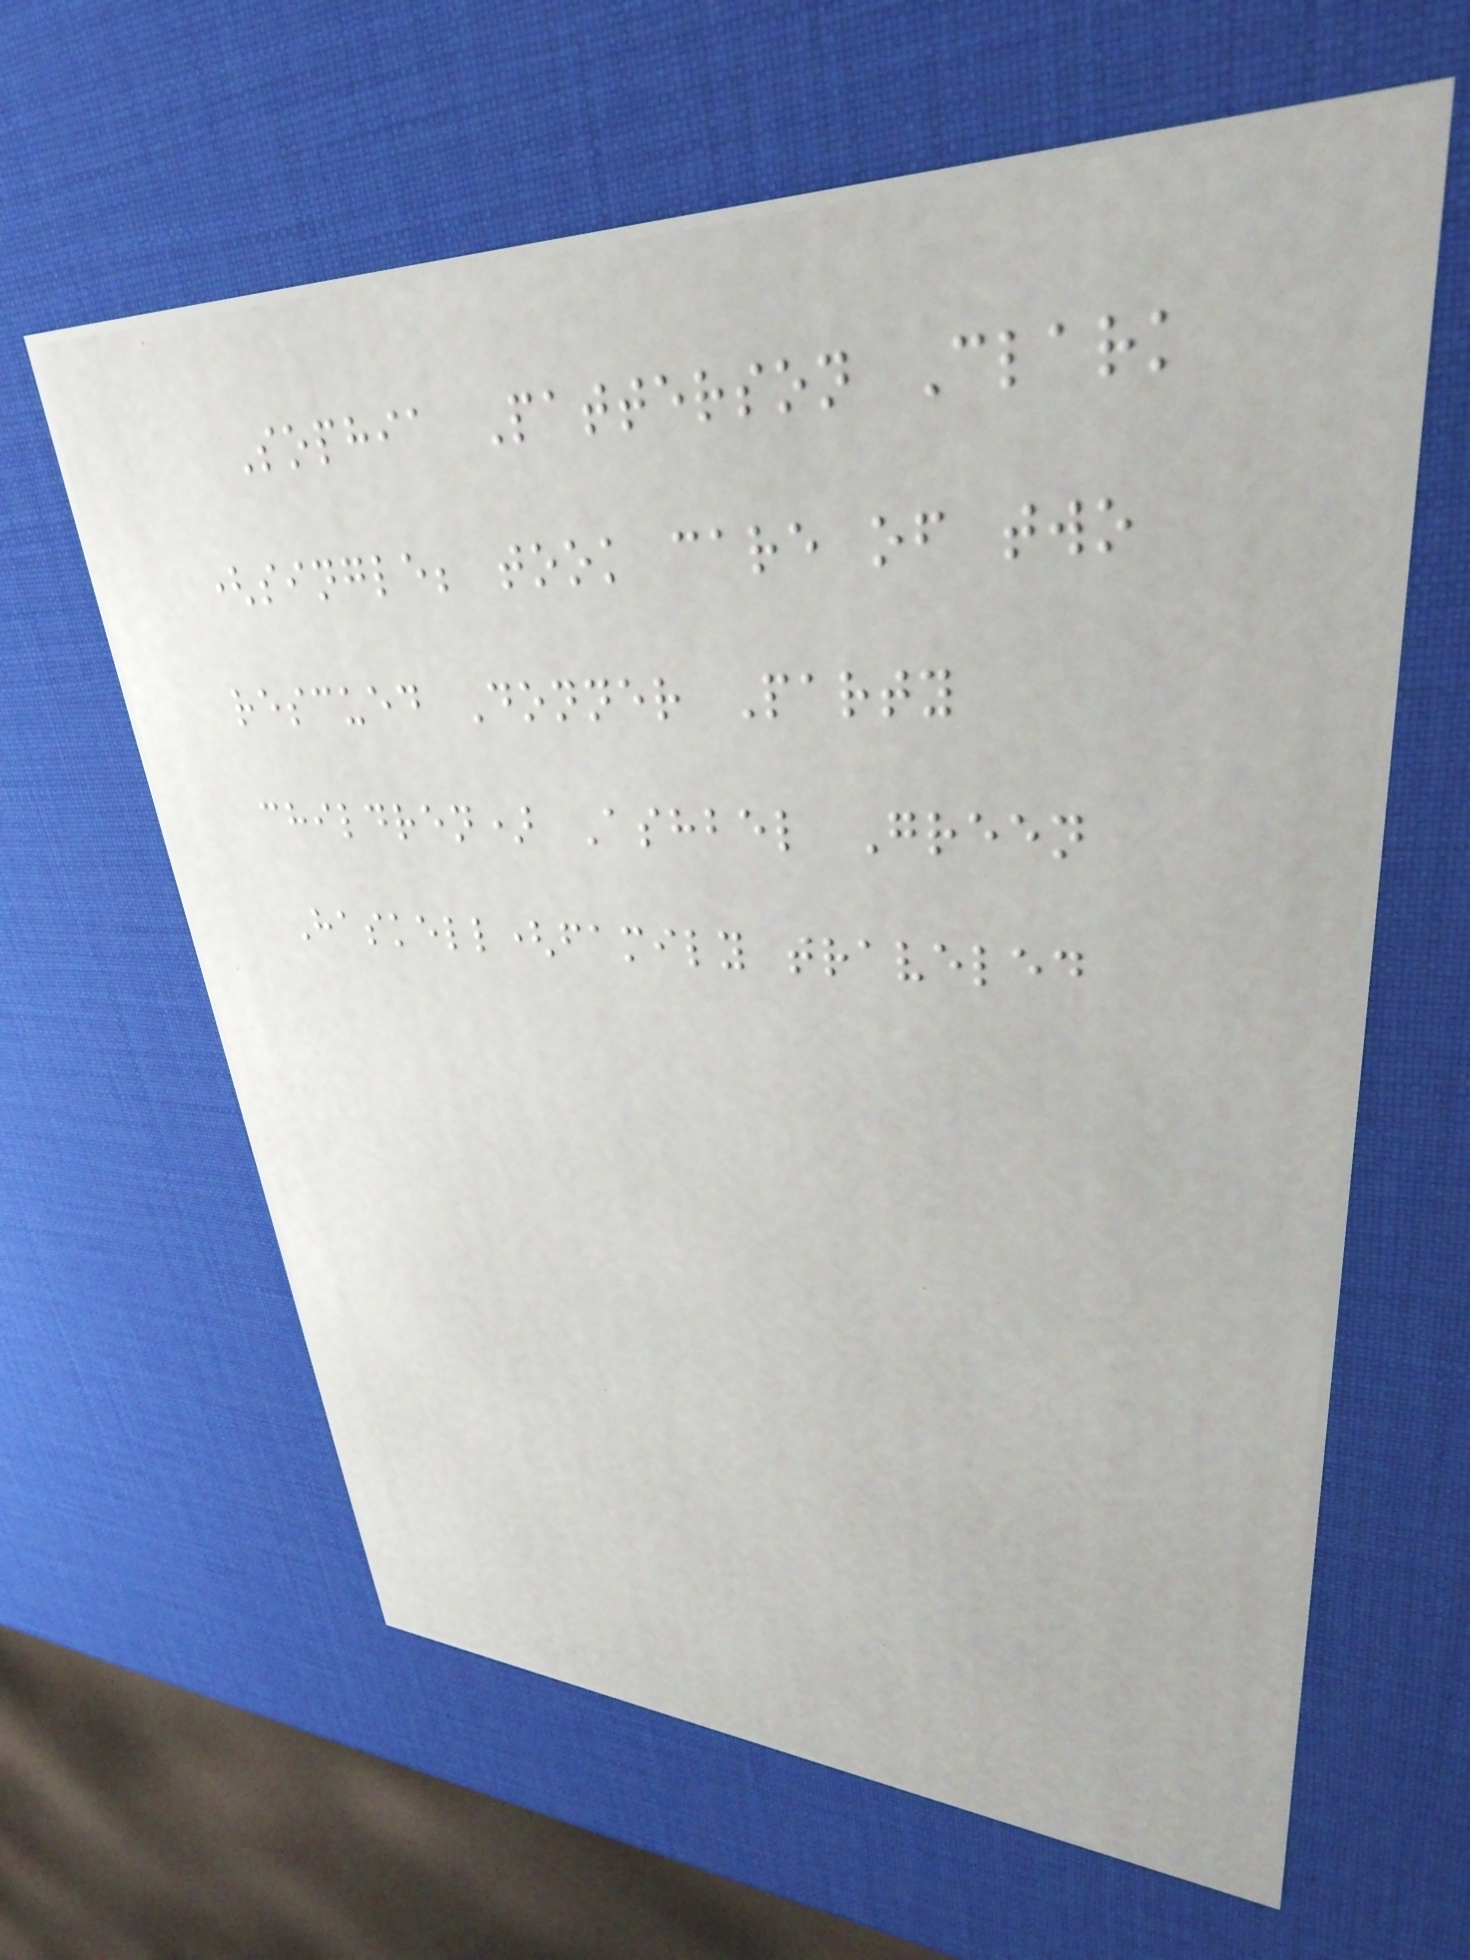Sophia Patterson Clark
(single; took care of two
rescued Donner Party
children) Ashbel Green
Haskell(family traveled
